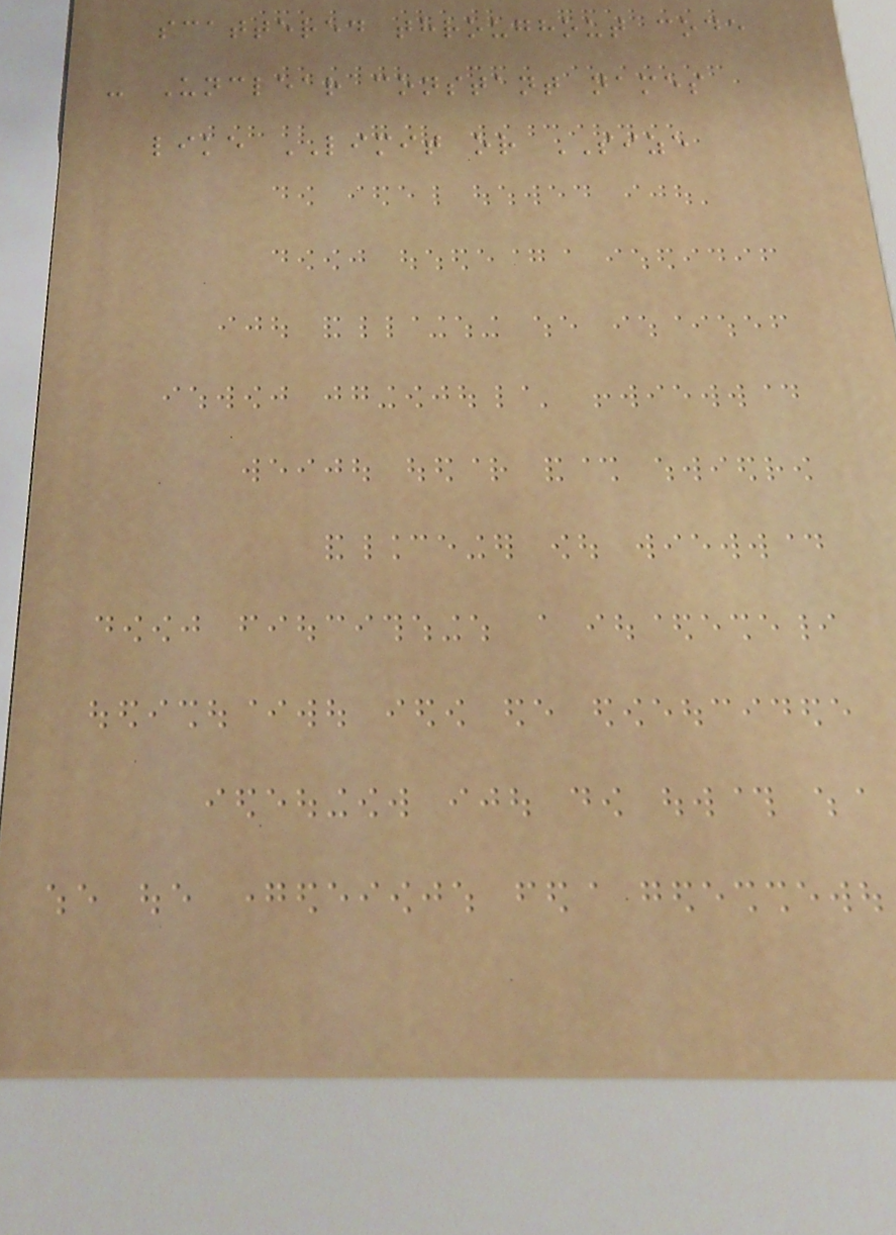scattered throughout code
- Unclear constant names
like LIMIT or SIZE
